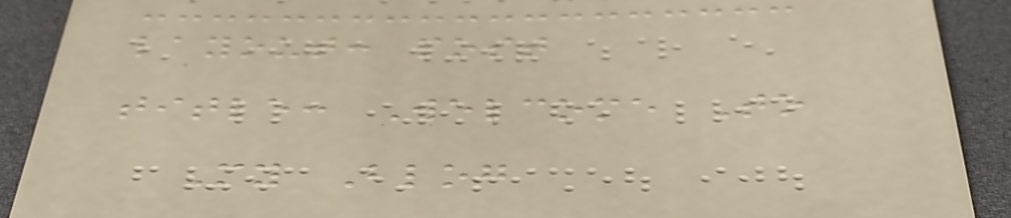layout: post
title: Welcome To
My Blog
